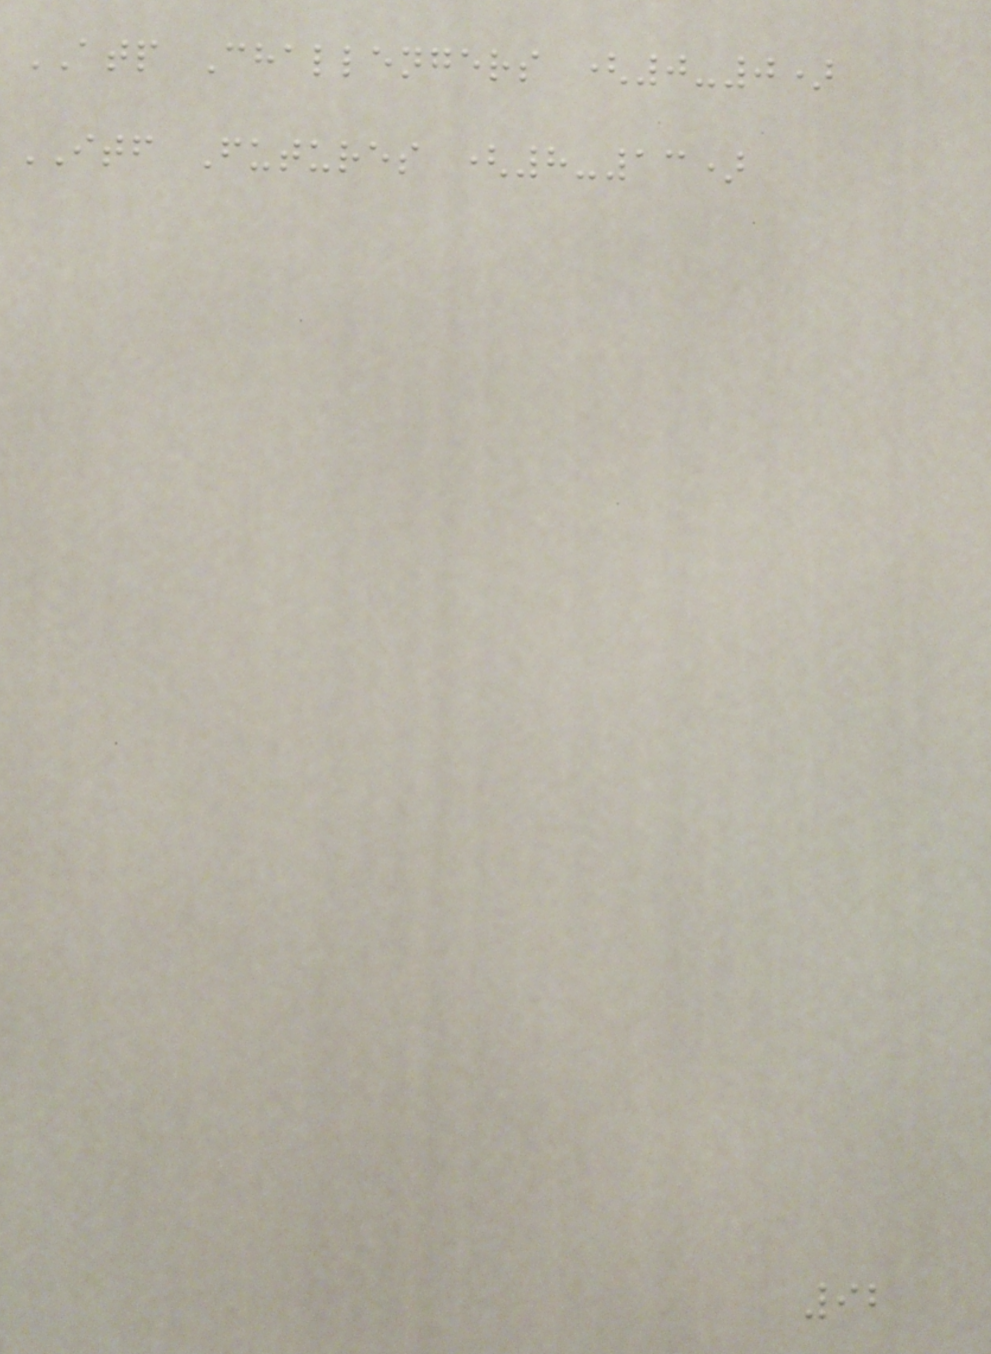ATP Challengers (0-0)
ITF Futures (8-13)
92
